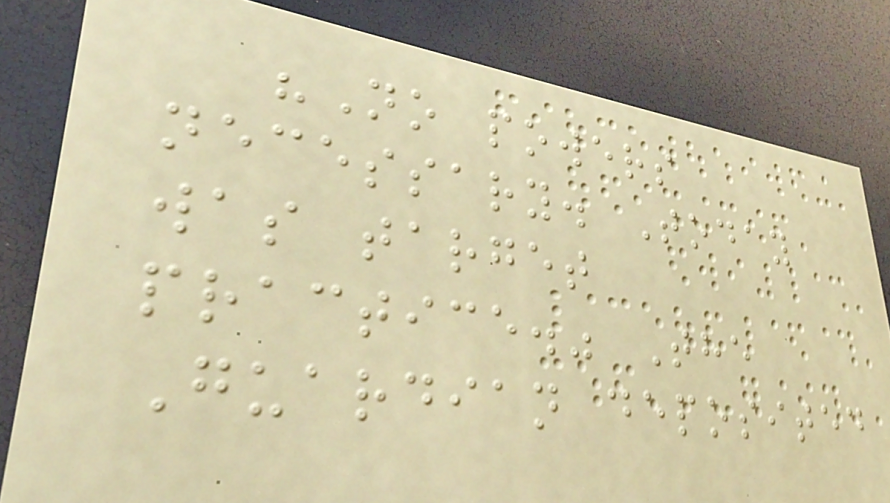"No powers
necessary. Today
was target
practice." The
Guardian deposited
